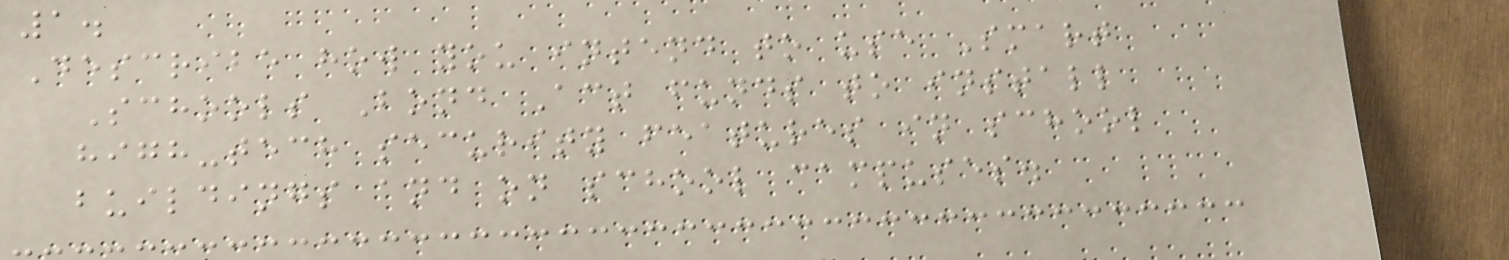1.
Describe how you intend to use Smart
Schools Bond Act funds to install
high-tech security features in school
buildings and on school campuses.
